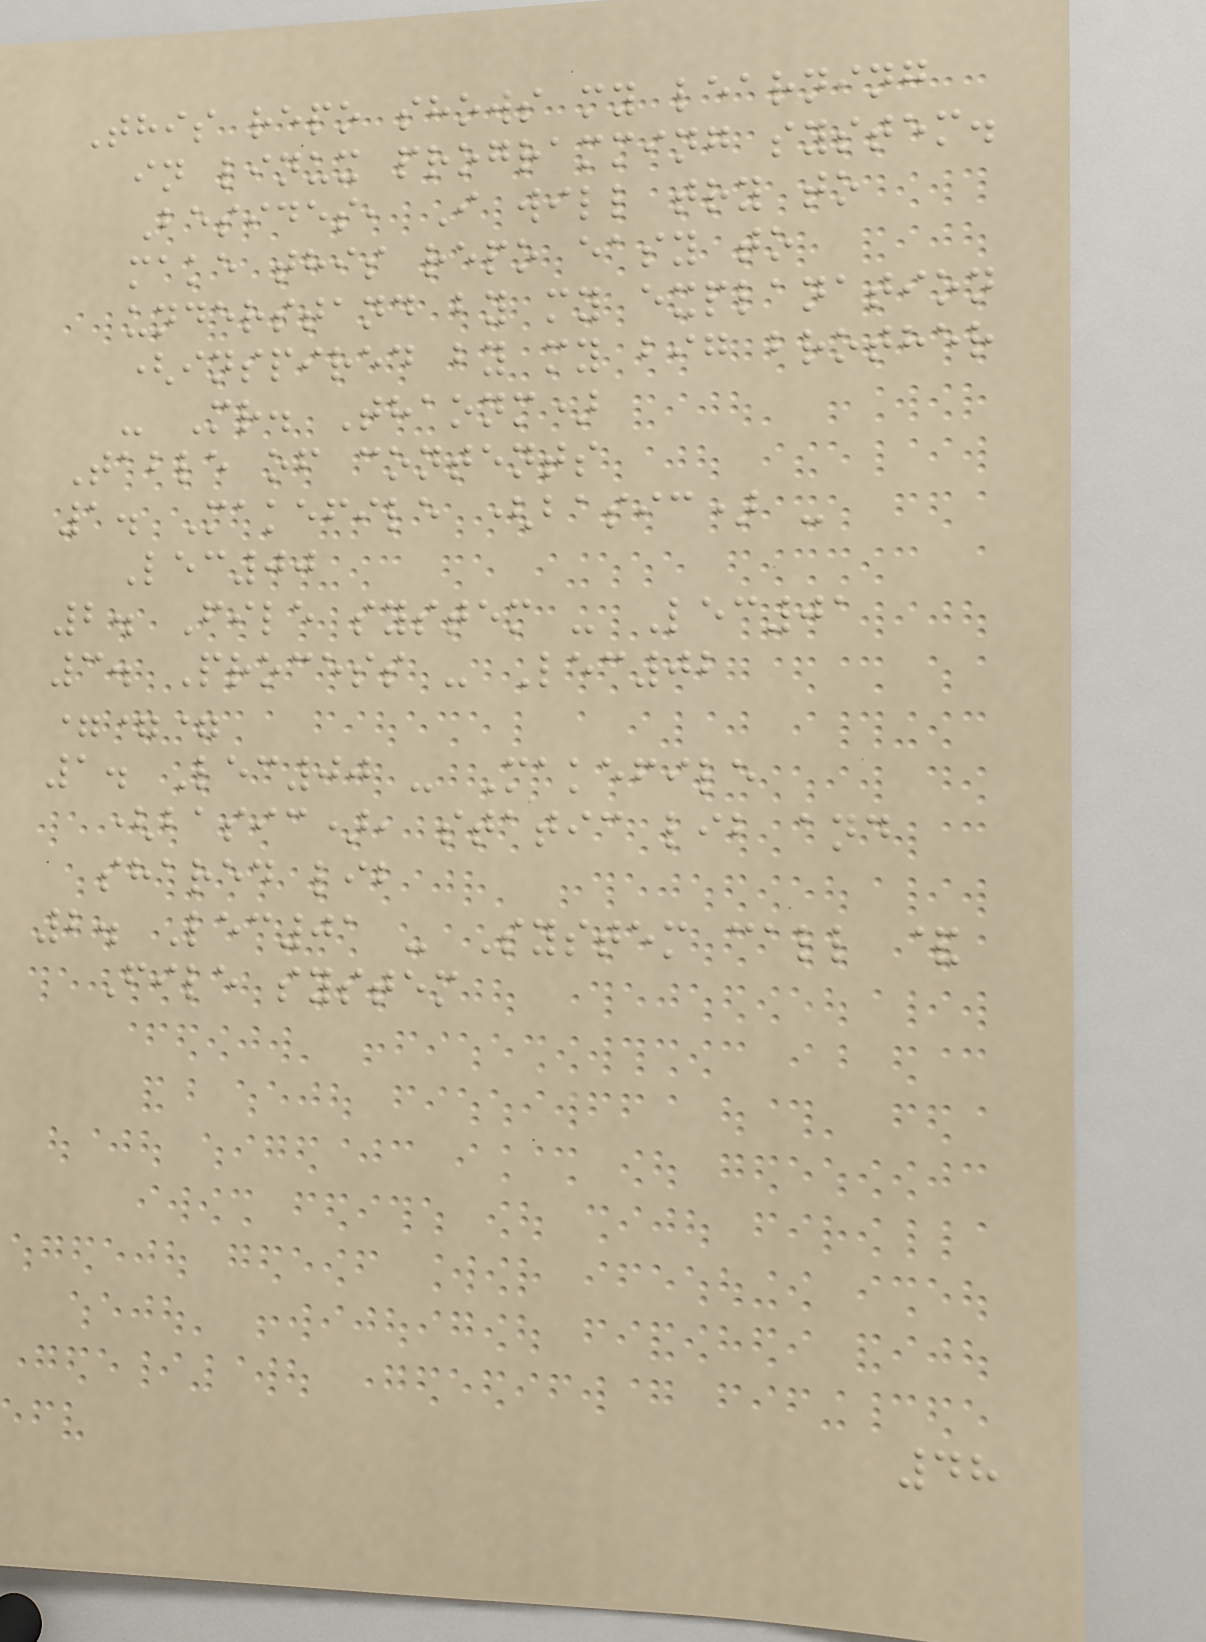This repo shows my learning
in linux programming system.
Besides, I will try to
make this repo easy to
understand by my explanation
(inspired by my big brother
- Mr. Thaonm)
Table of contents
1. Makefile (basic) -
Lec00
2. File system - Lec01
3. Process - Lec02
===
1. Lec00 - Makefile
(basic), static lib and
shared lib
2. Lec01 - System call &
File system
48
